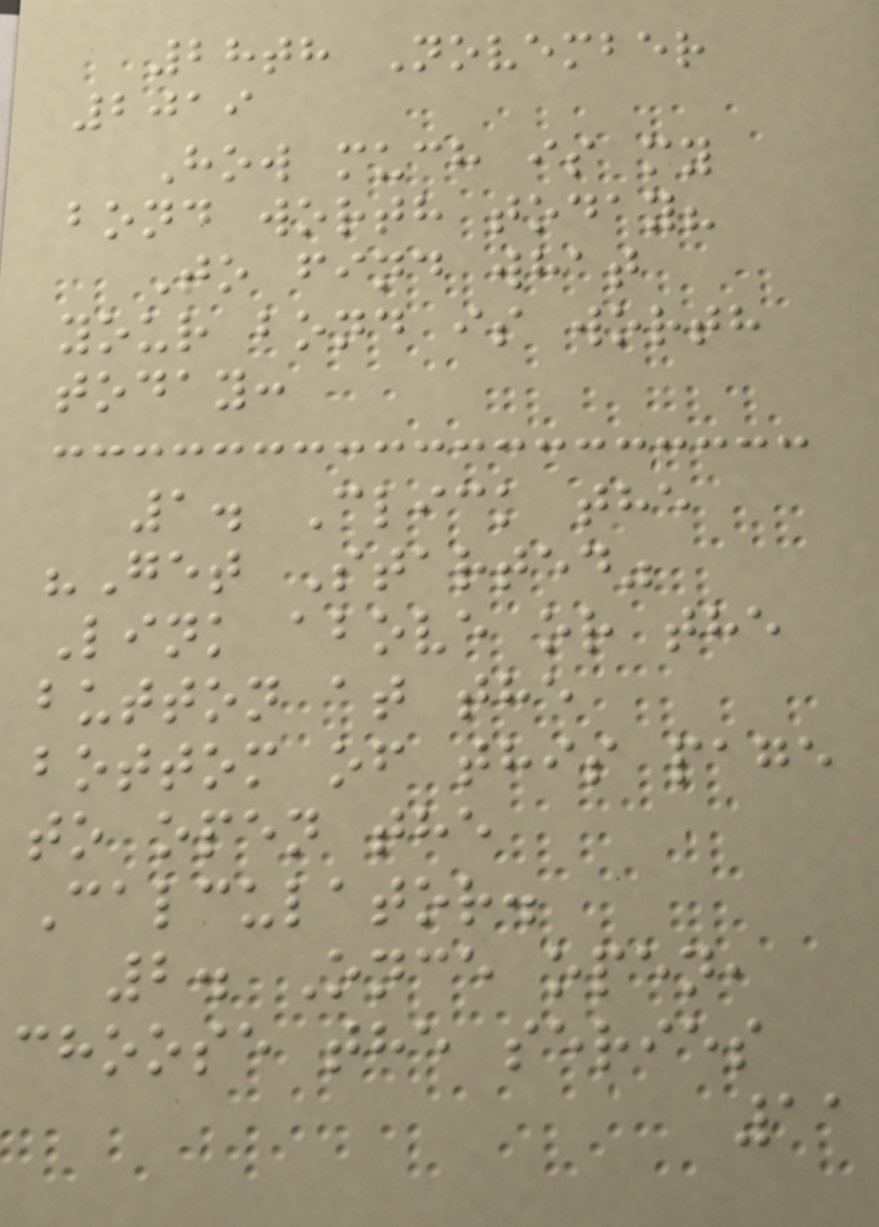28th November
2019
How much is my
bond worth today?
To find what
your bond is worth
today:
1. Click the
"Get Started"
Link above or the
button at the
bottom of this page
to open the
Calculator.
2. Once open,
choose the series
11
